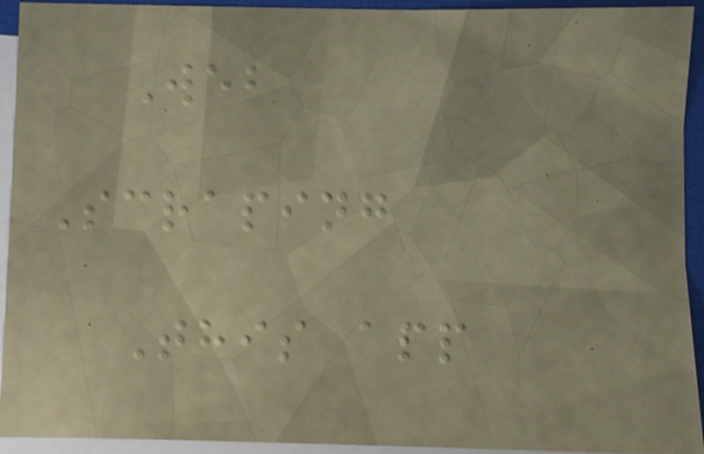Web
Scraping
This app
